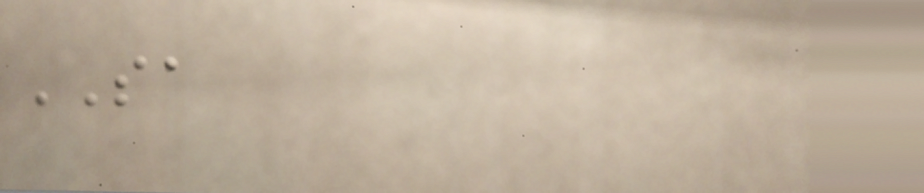SA
